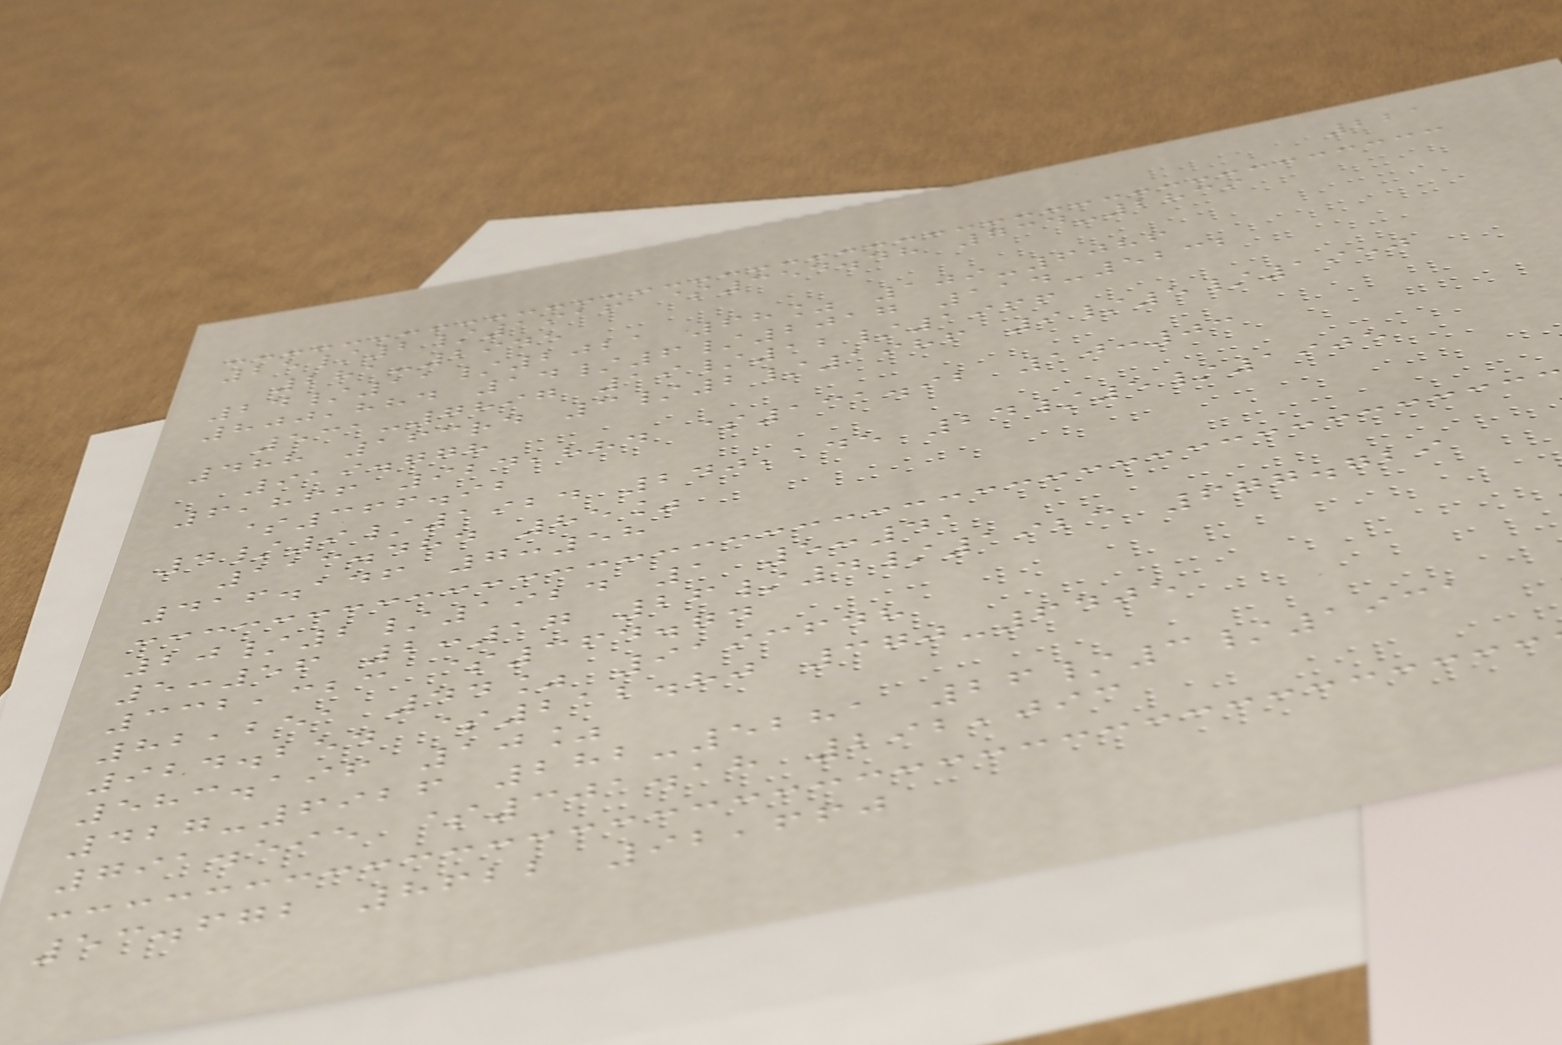221
25/2/1916 $354.48 734-2839
281-2945
24/11/2021 68% 109-6086
800,884 14/6/2017 114-5232
531-7897 19/12/1966
488 163rd 3/2/1986 9/5/1950
919.778
6,866 924,884 $131.92 10:03
$366.92
4/9/1924 240,145 24/5/1905
113.484 85%
416.146 7:58
20/2/1924 1 5:41
5:56 2:17 26/4/1923 677.729
332,323 $364.74
82,251 44% 9193648
924.254 $212.80 370-6405
583.196 10%
427-6926 282-5281 26/3/1931
791.595 $301.18 292,093
53.672 8622 92,660
